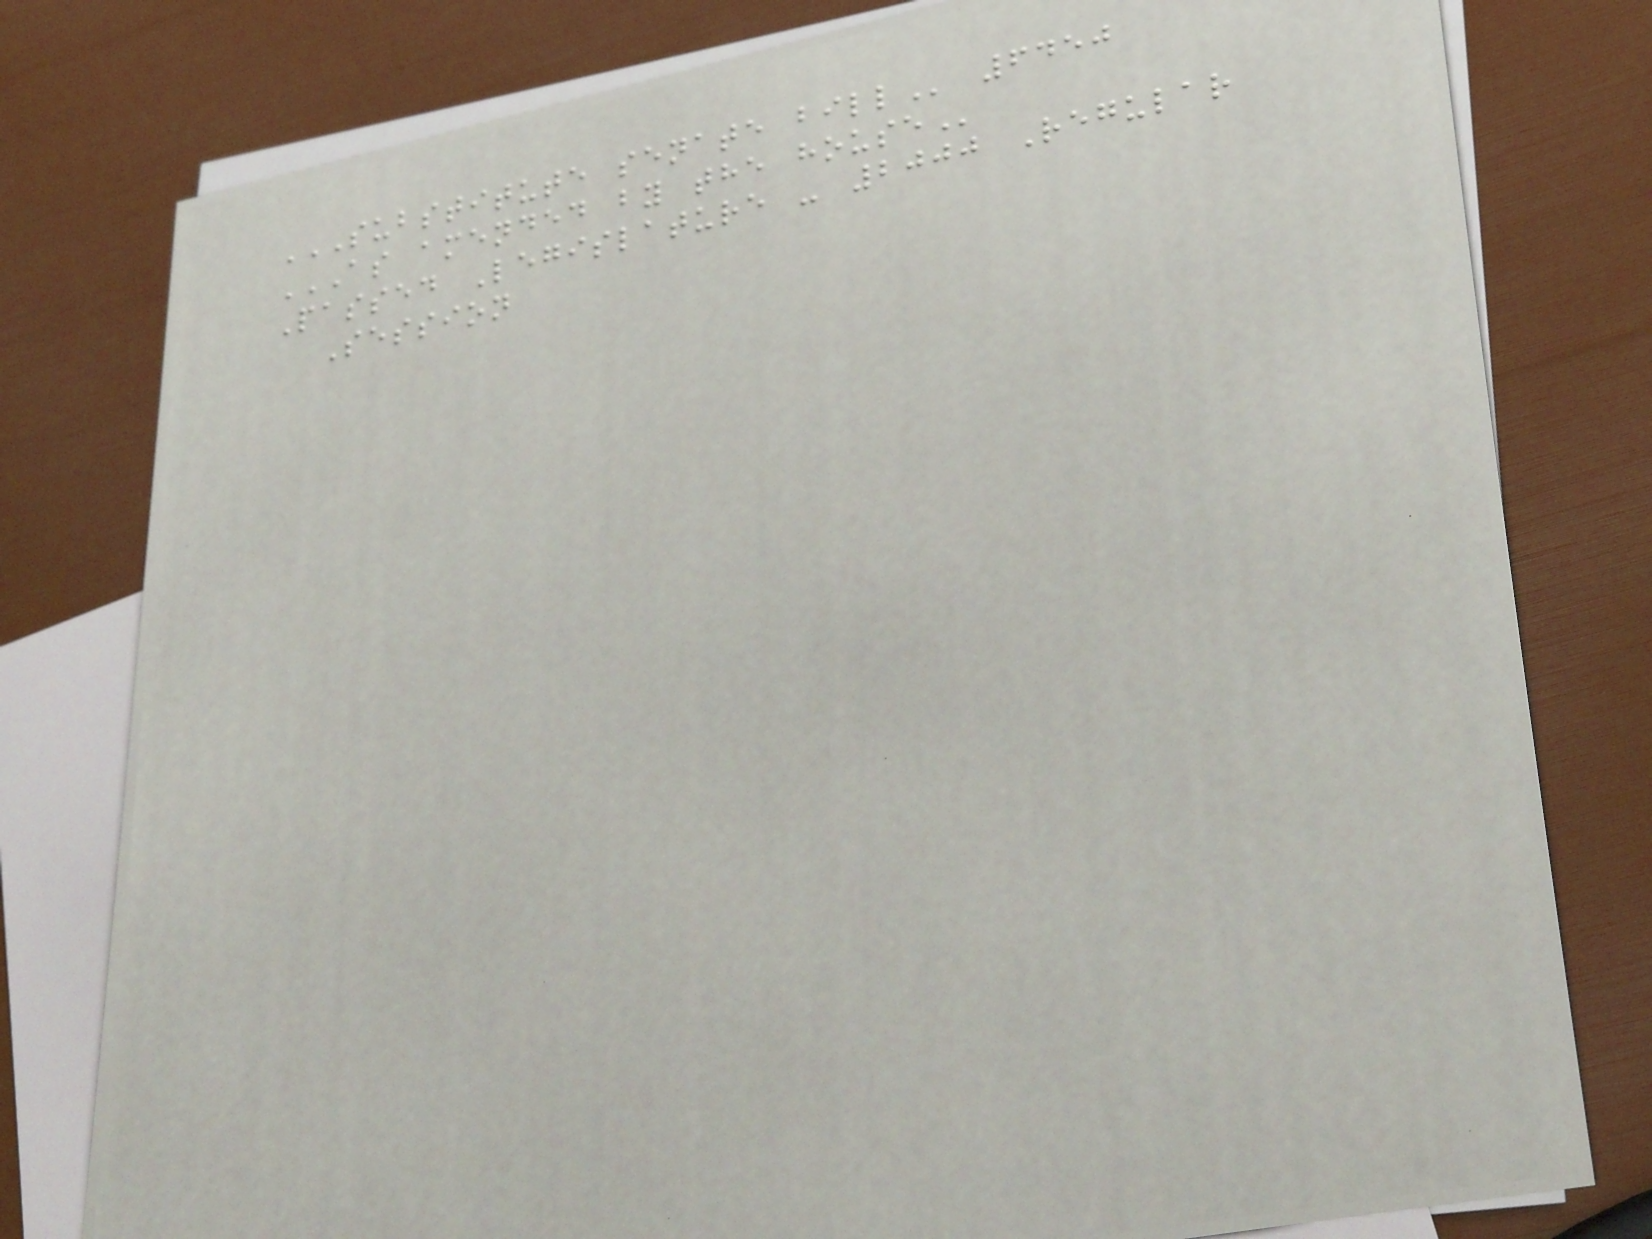SUBSTITUTE SENATE BILL 6450
AS AMENDED BY THE HOUSE
Passed Legislature - 2000 Regular
Session
